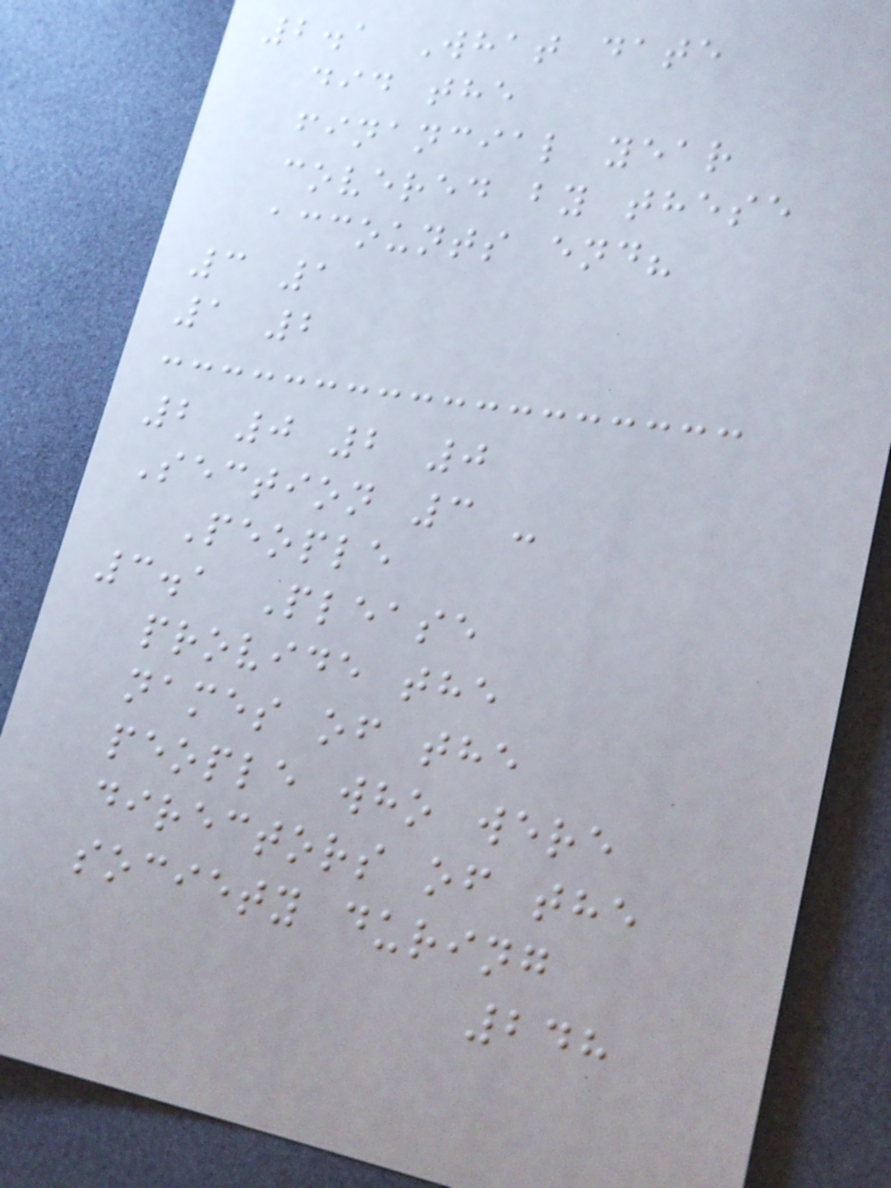2.1 What date
did the
financial year
covered by these
accounts end?
3 1
1 2
2 0 2 0
Section 3 -
People
3.1 Please
provide the
names of the
people who were
directors of the
society during
248
